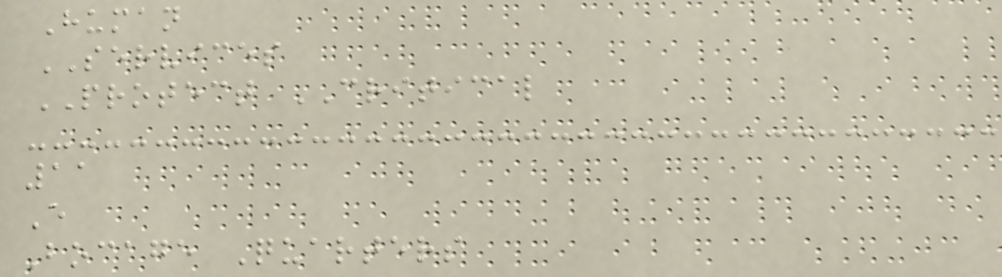Human
SERVICES
PROTECT CRITICAL
11
E
Bocage Quarters
